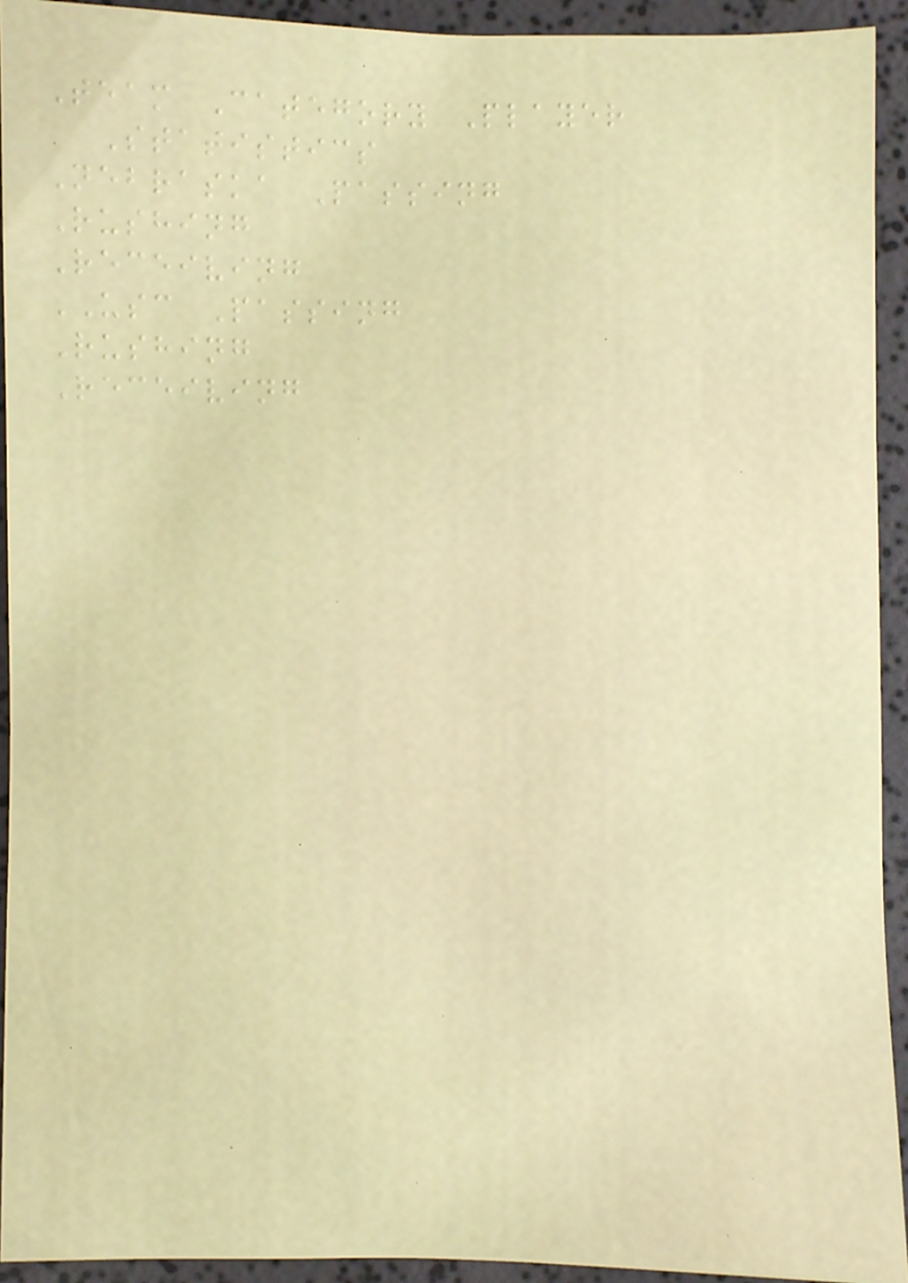Team Category Player
Statistics
Nebraska Passing
Rushing
Receiving
USC Passing
Rushing
Receiving
